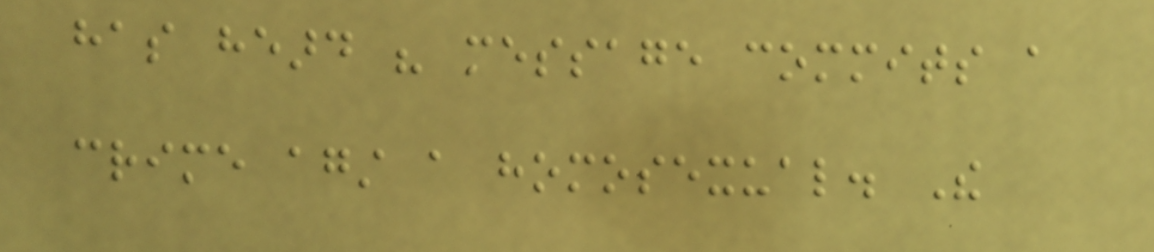has heard his message commits a
crime against a homosexual. The
